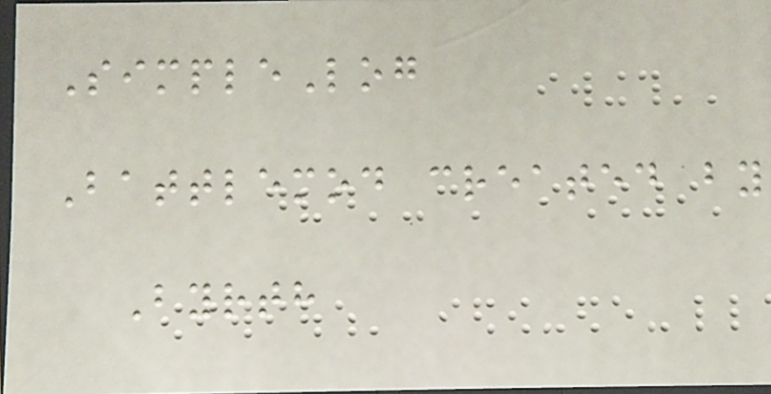SimpleLog
Battlemod created by
Byrth
